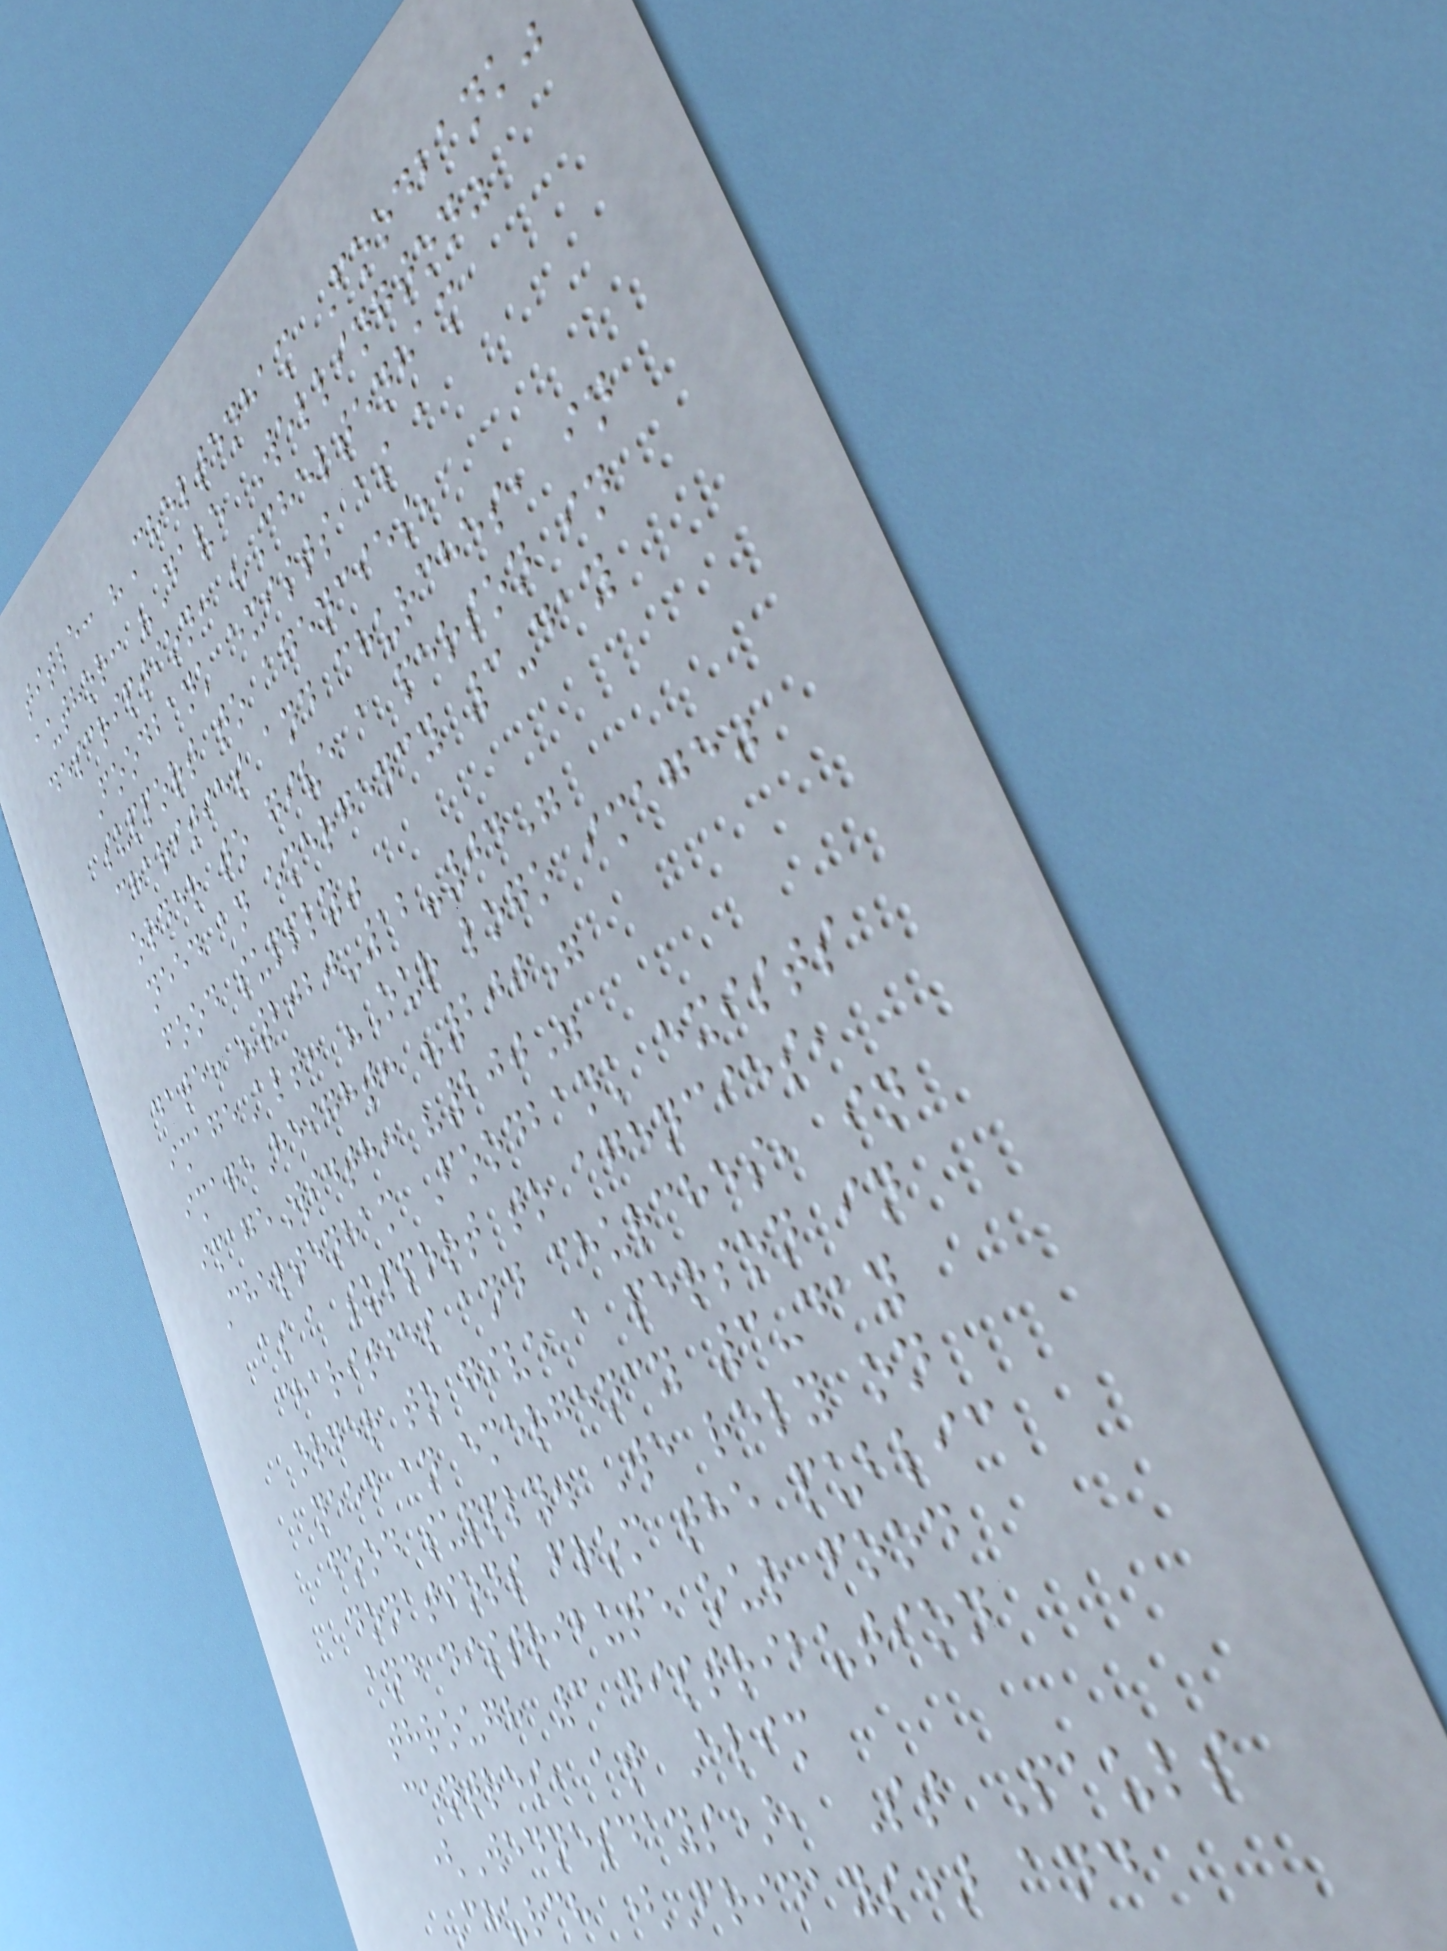title: "Cheltenham Foodbank"
author: "Dave Wellington"
description: "Cheltenham
Foodbank exists as a
support to agencies,
charities and churches, in
order to give a person in
need an emergency 3-day
food supply"
date: "2020-12-04"
imageAlt: "Our logo image"
imageHeight: "200"
imageWidth: "200"
Cheltenham Foodbank exists
as a support to agencies,
charities and churches, in
order to give a person in
need an emergency 3-day
food supply. We rely on
donations from the public
and distribute our food
through 3 distribution
centres, at Elim
(Wednesdays), St Pauls
Church (Fridays) and
